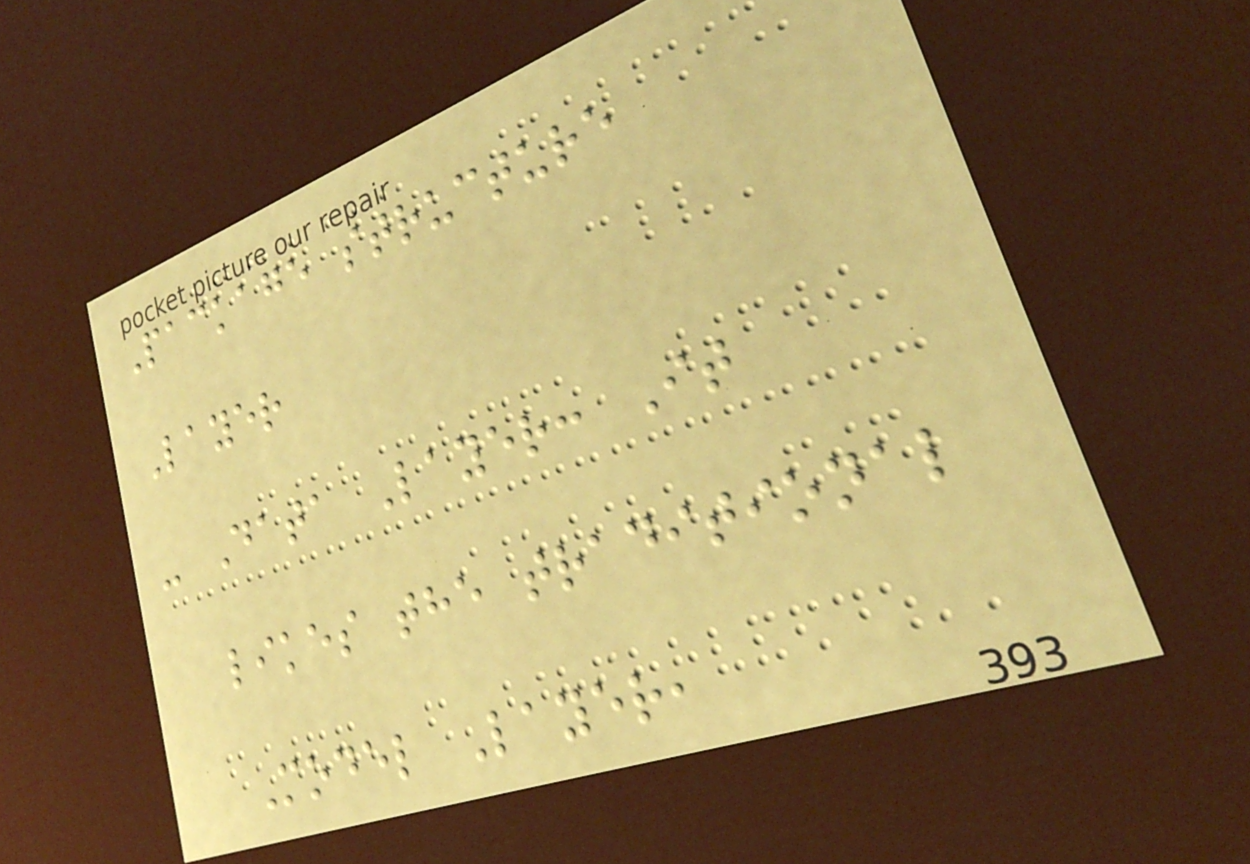Package structure
Layer
- Data Layer: It
likes the traditional
Model Layer,
